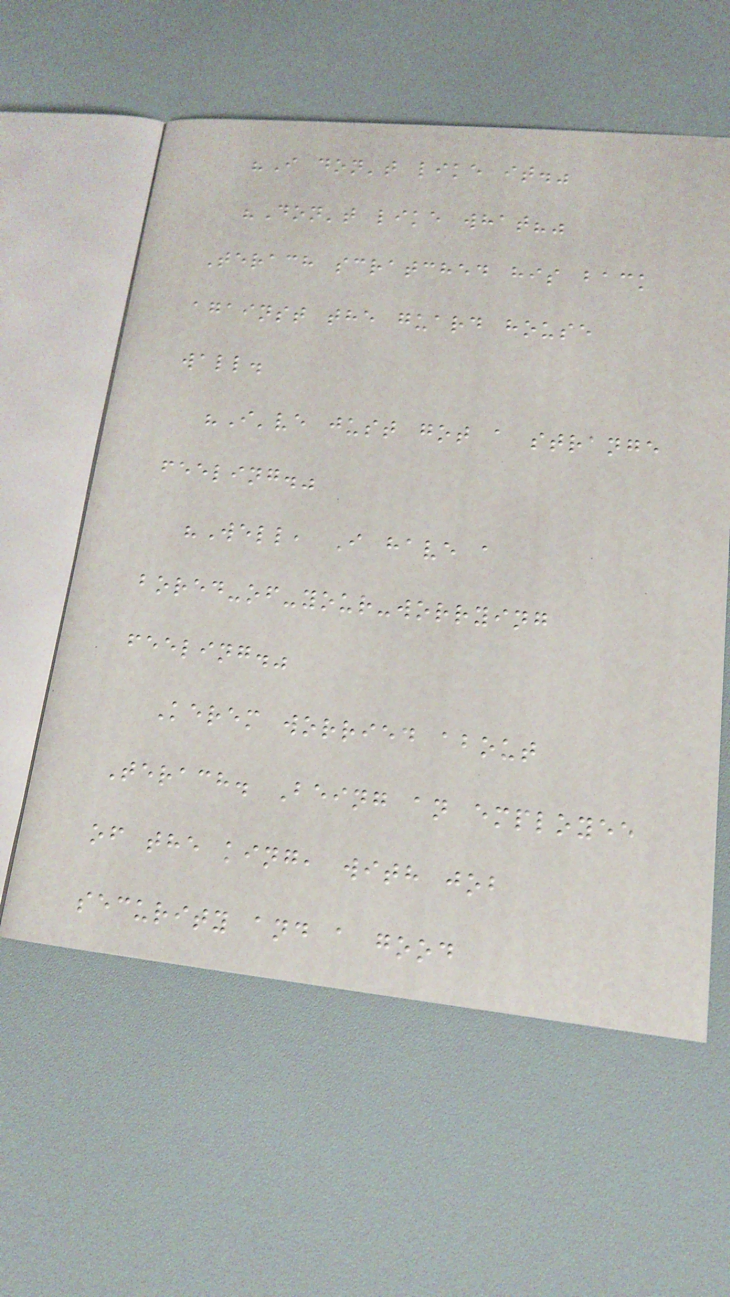"I don't like it."
"Don't like what?"
Terach scratched his back
against the guard house
wall.
"I've just got a strange
feeling."
"Well, I have a
bored-of-your-worrying
feeling."
Kerem worried about
Terach. Being an employee
of the king, with job
security and a good
